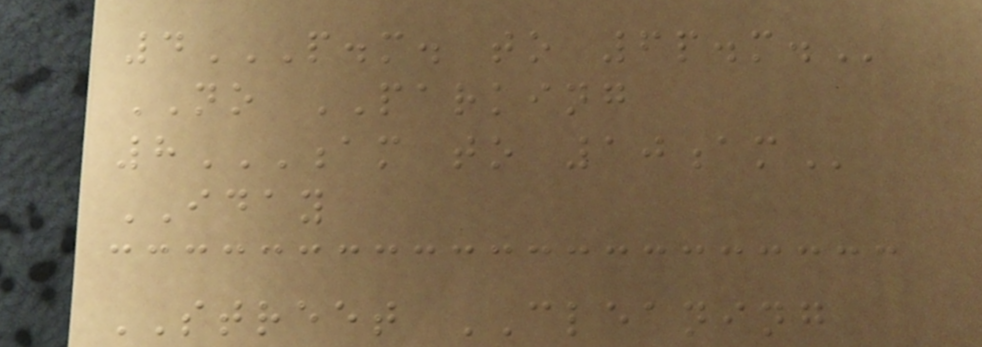4P.M. TO 6P.M.
NO PARKING
8AM TO 10AM
IDAY
STREET CLEANING
